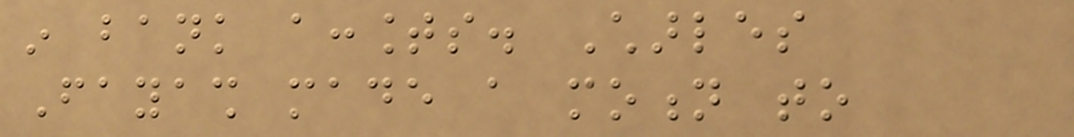in bank accounts. Charles
Fayash made a motion to
